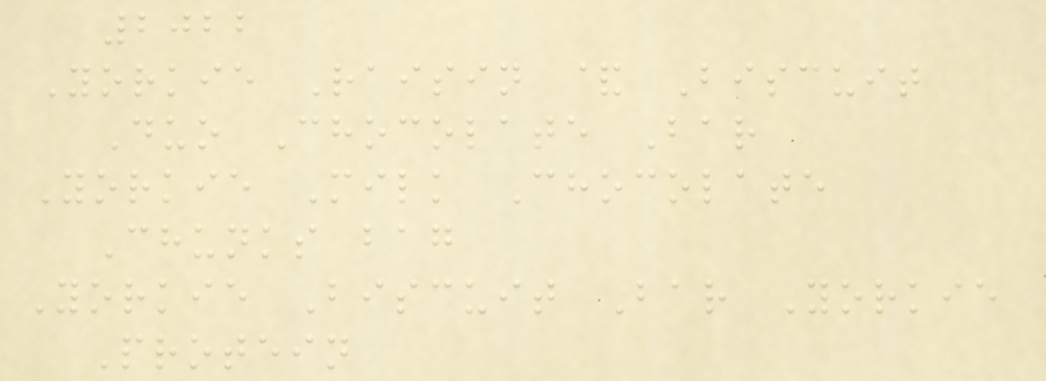2022
Yorkie Raisin & Biscuit
Duo Chocolate Bar
Yorkie Milk Chocolate
Chunks bag
Yorkie Biscuit Bar Yorkie
Protein
